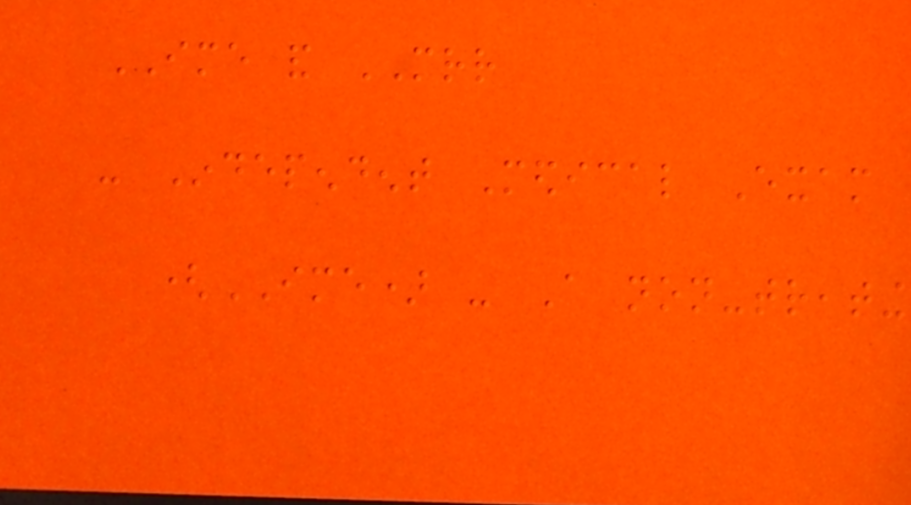IME and MRR
- Independent Medical Exam
(IME) - A non-treating
